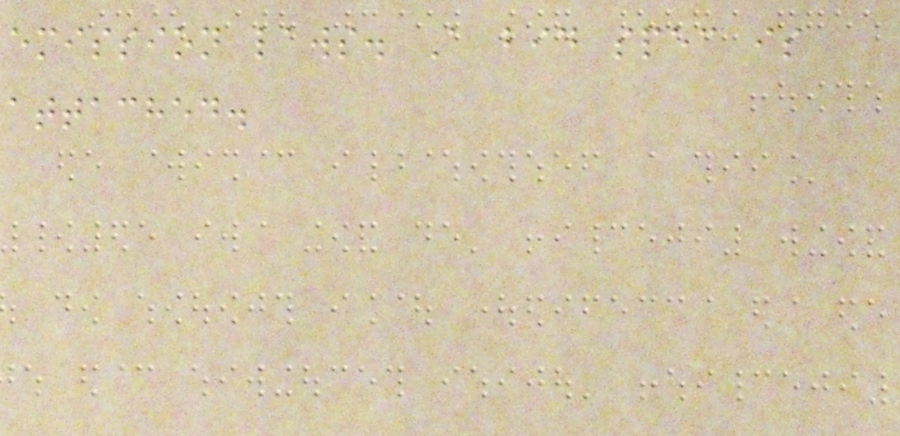emission laws. A bid spec is
attached.
